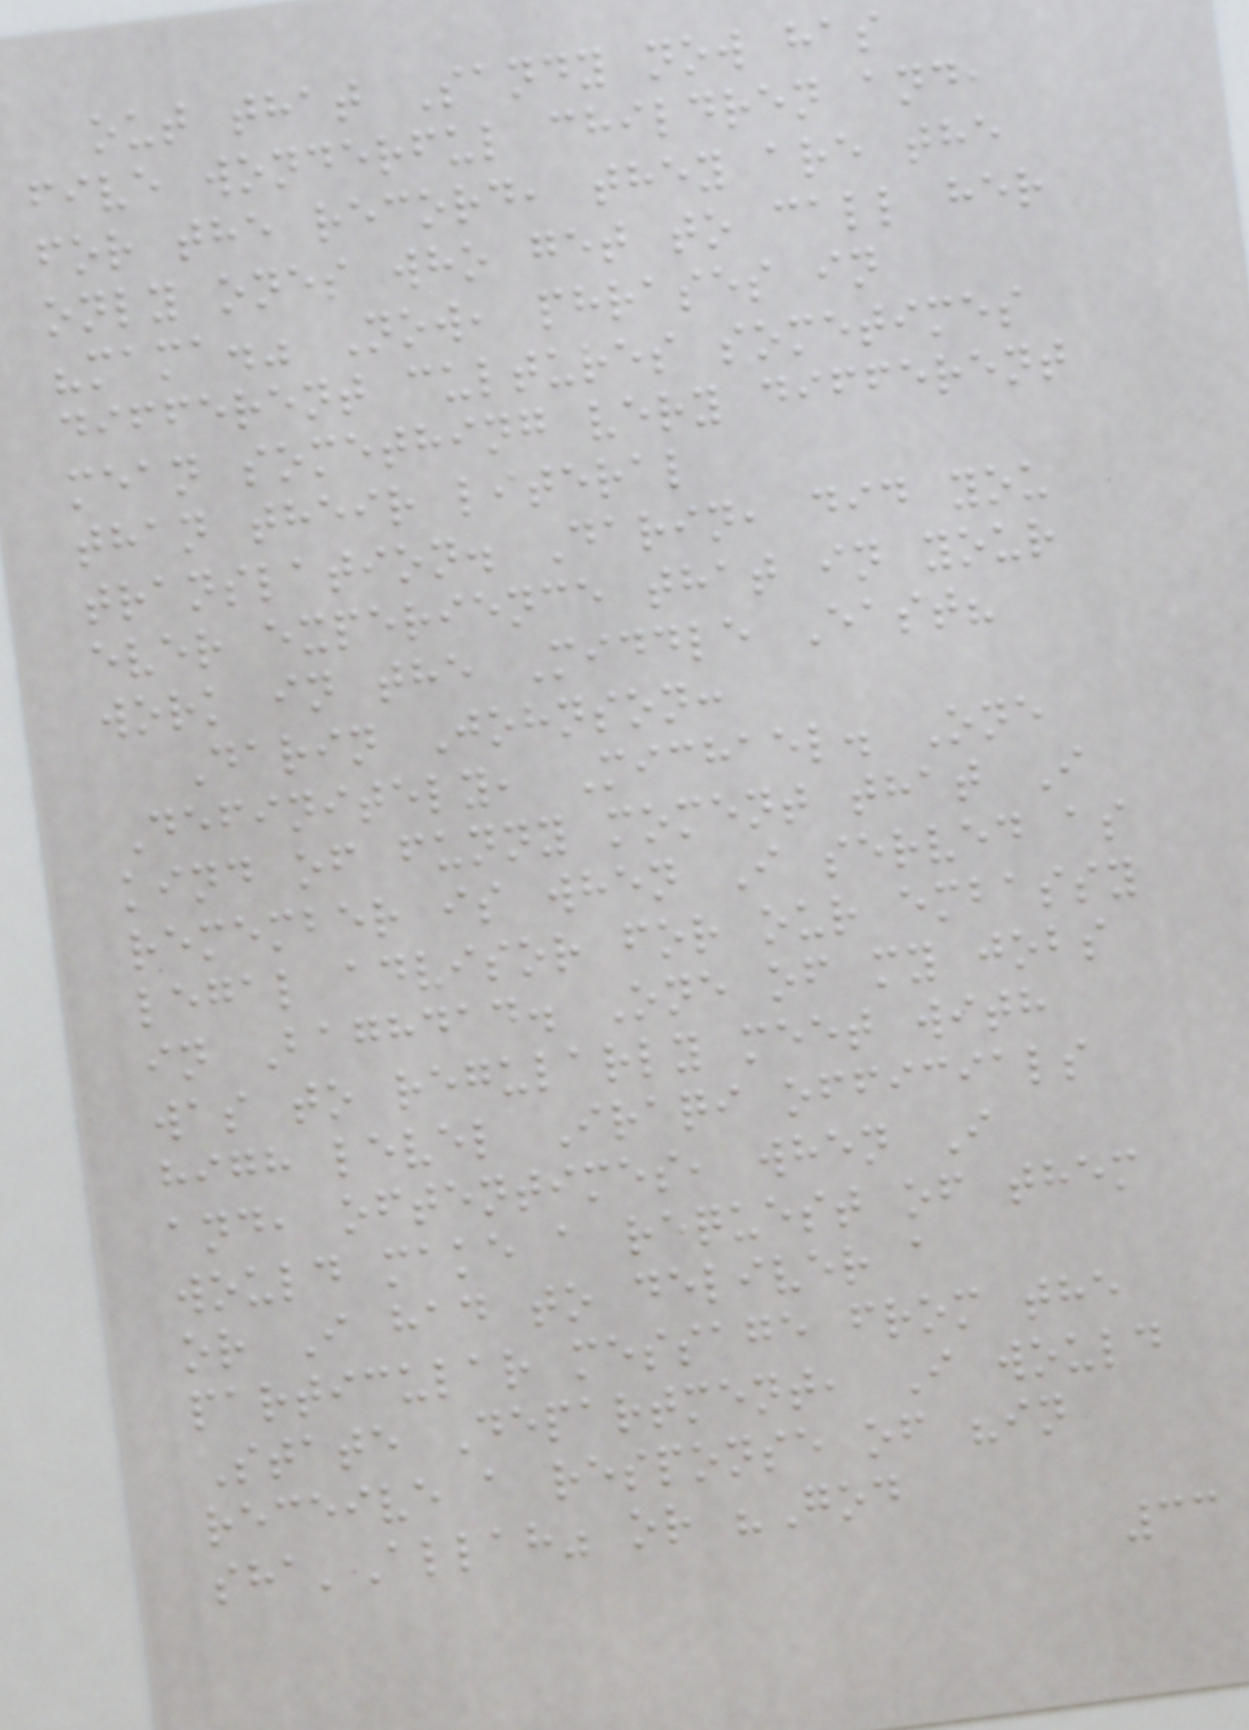out that Sandy now has
five wonderful children and,
for the record, they are the
only ones who get to call her
"mama." Now, phrases in
different cultures sometimes
mean something very different
than their literal
translation. Darin, did you
ever experience that in your
work in the Middle East?
Darin Johnson:
Definitely, Michael. One
kind of funny moment that I
remember is when I served as
legal advisor for our embassy
in Baghdad. One of my jobs
was to regularly meet with
high level Iraqi officials
and, oftentimes, when I
would make a request of them
or I had to deliver a
particular message from the
State Department, I would
receive a response of "in
sha'Allah" or "God
33
